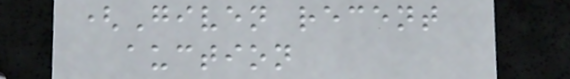(Given recent
auction
